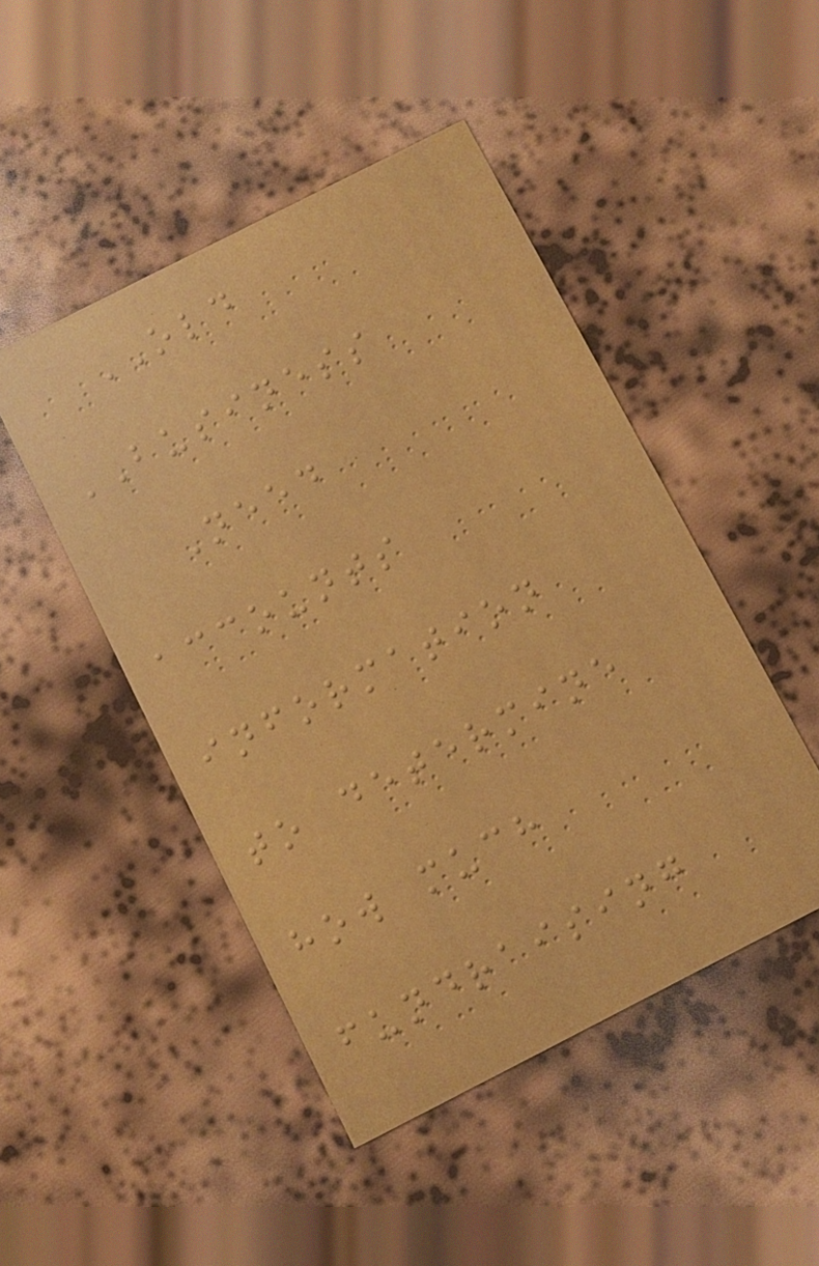OLD
BUSINESS
Need
accounts
information
to determine
how much
fundraising
